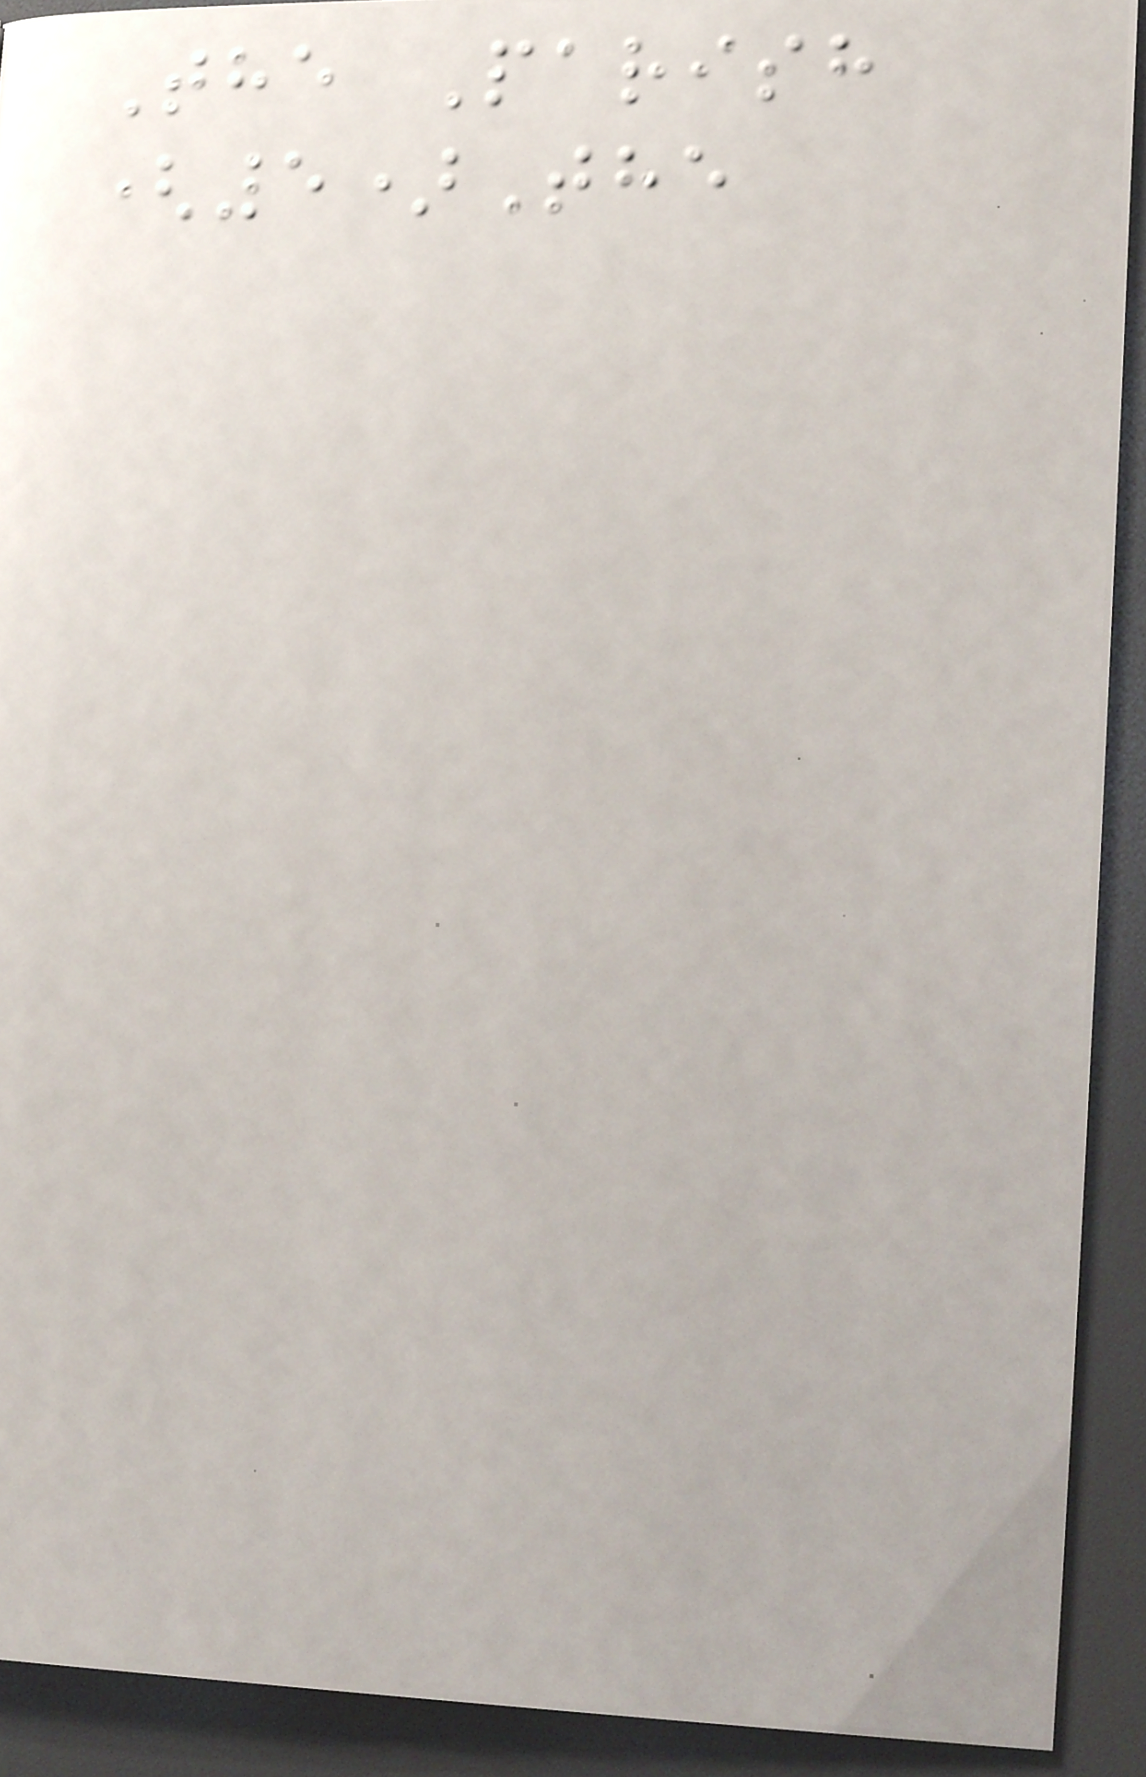The Parish
(5)The
